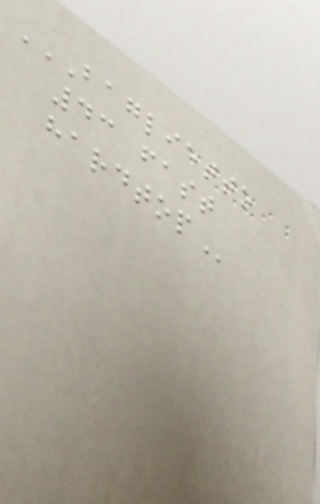BAGLIETTO
43 FAST
HARDTOP
